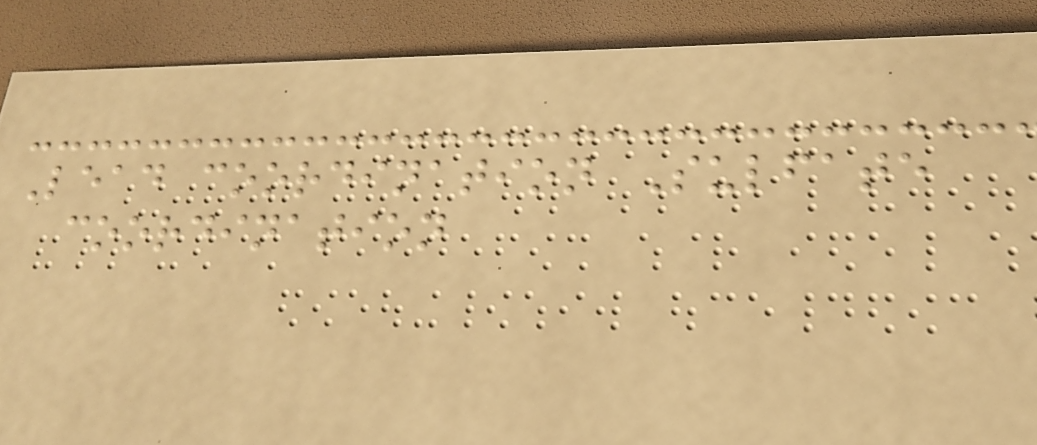Lead coordination Sulfate
coordination
